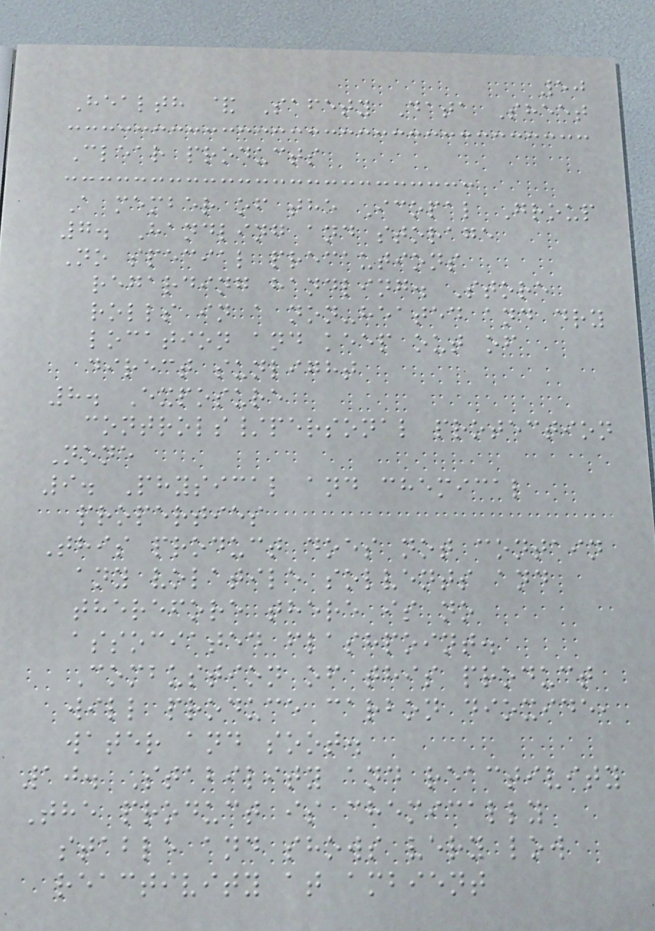50
Health & Safety Data Sheet
Clear products
A member of the Icopal Group
7. Handling and storage
No special precautions
regarding handling. Store
rolls in a non-heated and dry
location and keep out of
direct sunlight
8. Exposure
controls/personal protection
None
9. Physical and chemical
properties
This product does not contain
any volatile solvents and
therefore there is no
associated flashpoint.
Combustion of this product
will produce carbon dioxide,
water and soot.
10. Stability and reactivity
The product is chemically
stable and shows very low
reactivity at ambient
